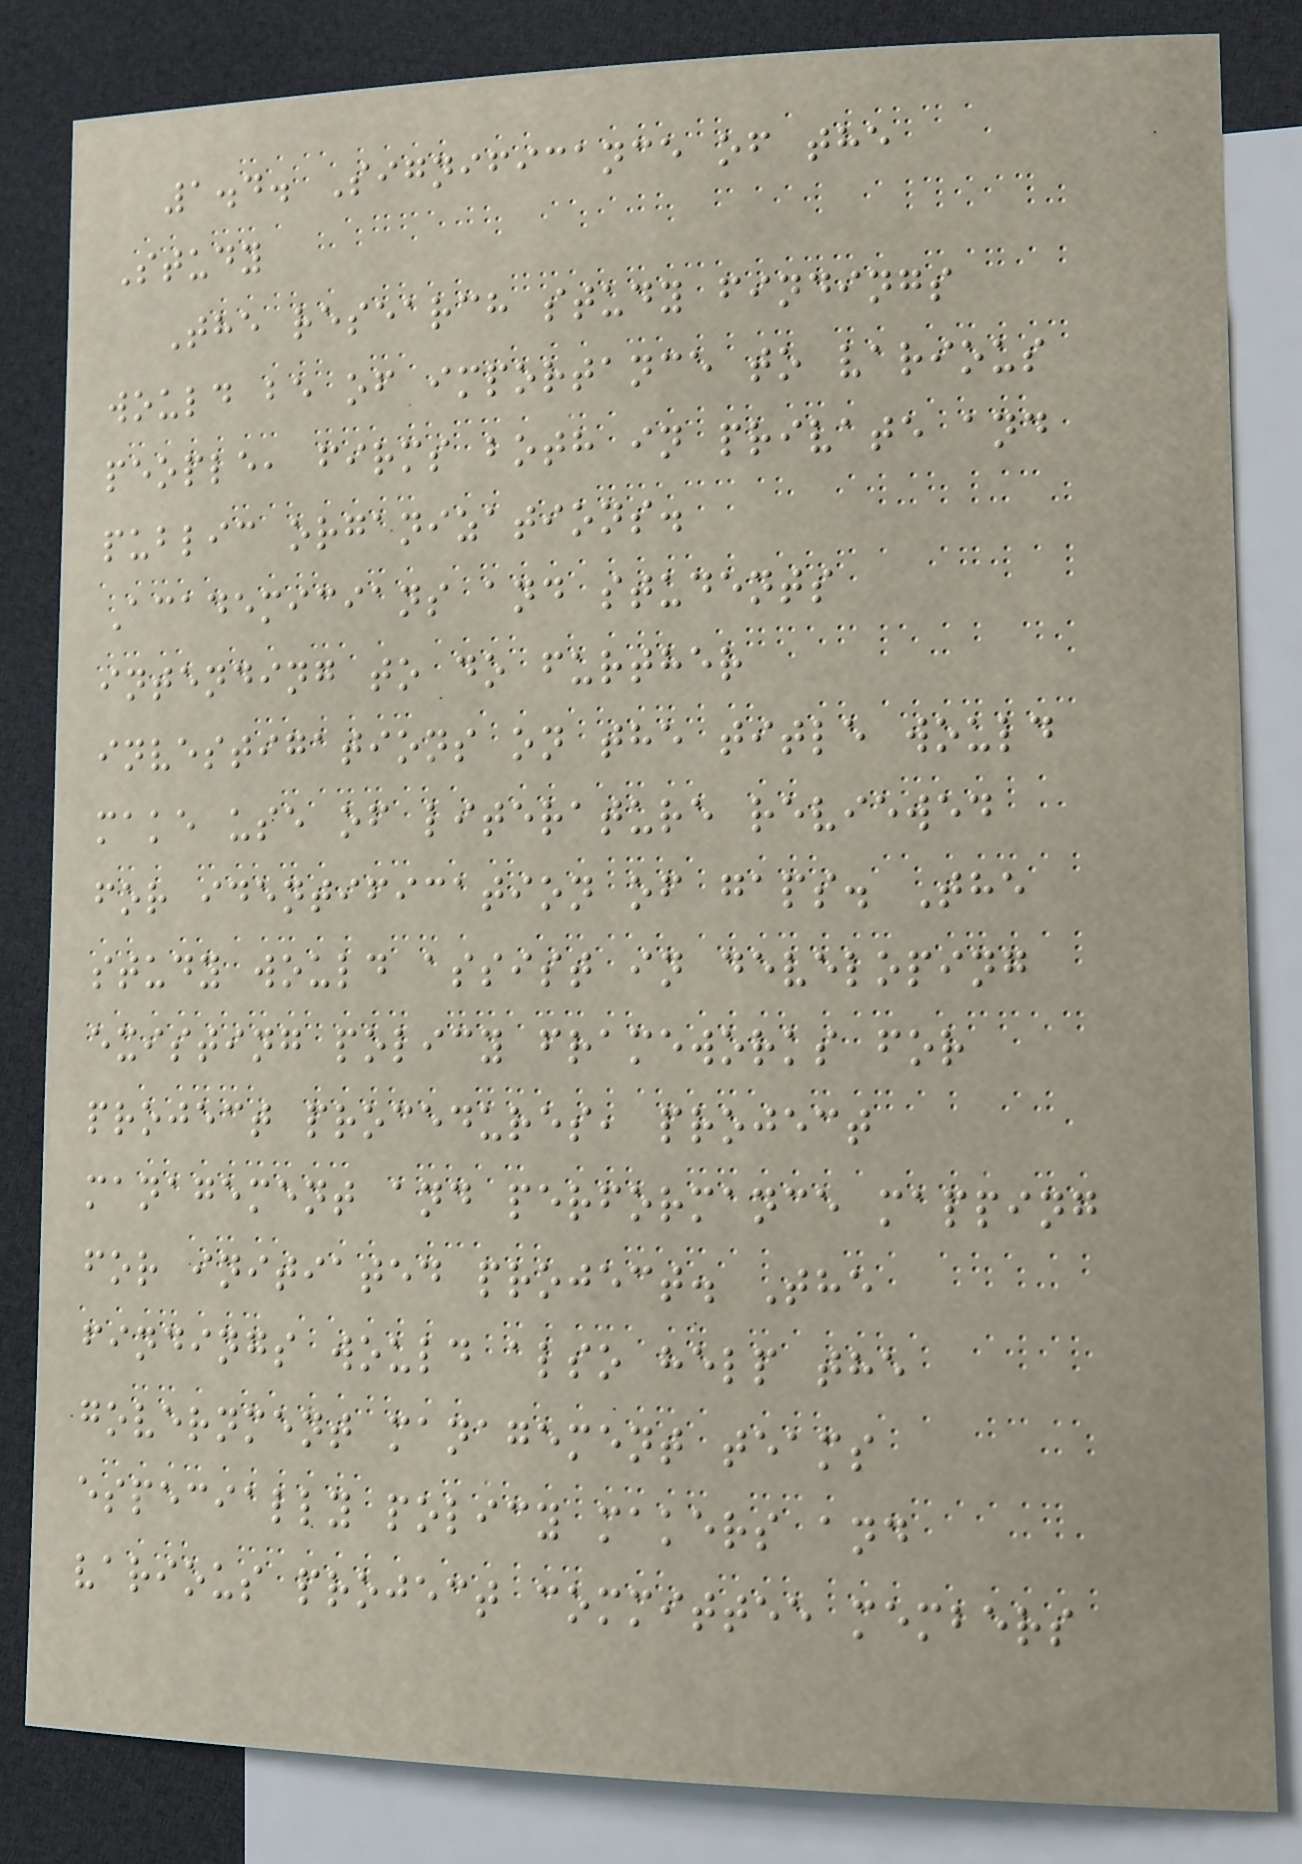1.4. Significance of the
Study
The research study findings
would be of importance to various
people, firms both in private and
public organizations.
Academicians and students
intending to do further
investigations on the title would
make use of literature reviewed
for identification of gaps. The
study would assist in developing
existing policy frameworks for
project procedures, project
management and performance mapping
for initiated project. The
findings would also help the
government management teams
especially policy makers and
various project committee members
